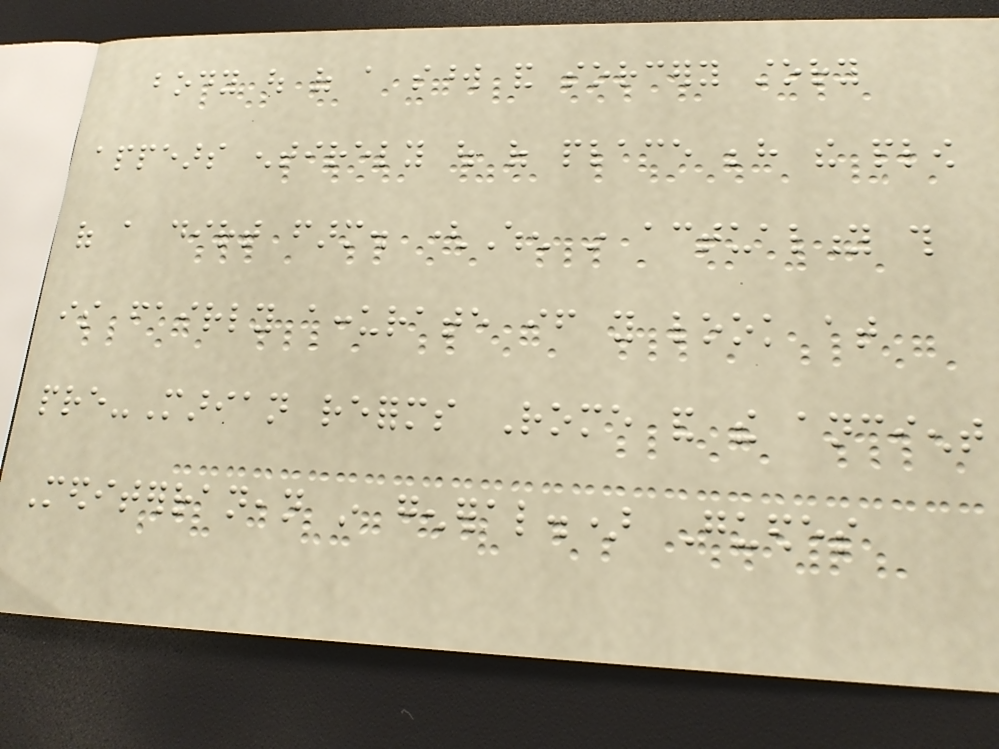body out of a sword and sorcery story
appears entirely out of place behind the plow
of a dirt farm. (When in actuality this
is fairly accurate if you look at
pre-Marian reforms Rome and the ancient
Mediterranean in general.) Guedes
